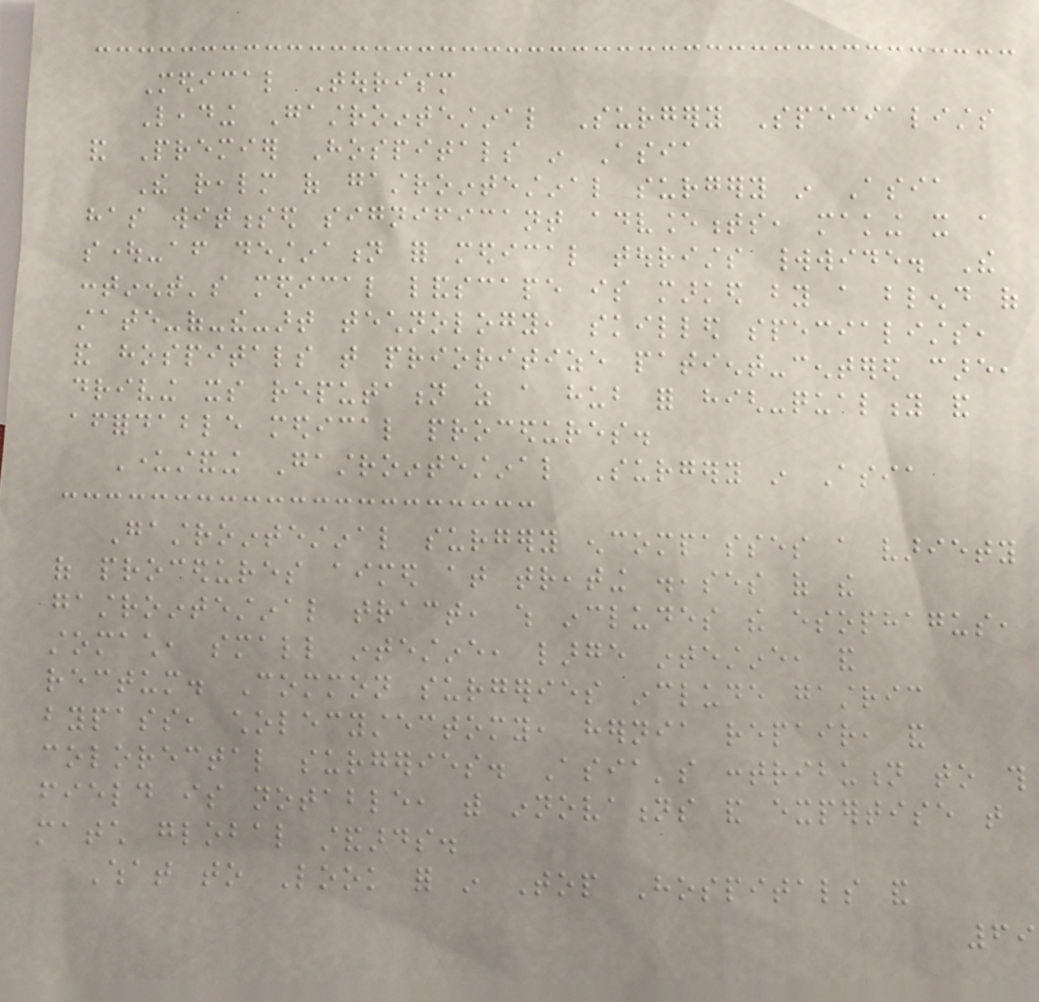Medical Tourism
Leading Gastrointestinal Surgery Specialists
and Premier Hospitals in Asia
The realm of gastrointestinal surgery in Asia
has witnessed significant advancements, making it a
sought-after destination for medical tourists worldwide. The
continent's medical landscape is marked by a blend of
state-of-the-art technology, skilled specialists,
and hospitals that prioritize patient-centered care,
driving its reputation as a hub for high-quality and
affordable medical procedures.
Understanding Gastrointestinal Surgery in Asia
Gastrointestinal surgery encompasses a variety
of procedures aimed at treating diseases of the
gastrointestinal tract, which includes the esophagus,
stomach, small intestine, large intestine, and
rectum. Common surgeries include gastric
bypass, cholecystectomy, hernia repair, and
colorectal surgeries. Asia's contribution to this
field is notable, with innovations and expertise that
match global standards.
What to Look for in Top Hospitals and
69
